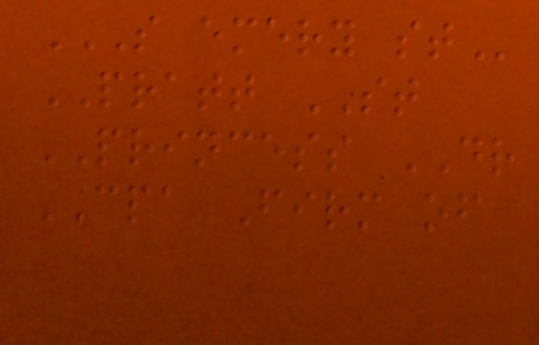S EMERY ST
PRATT ST
PRINCESS DR
CPA Firm of
